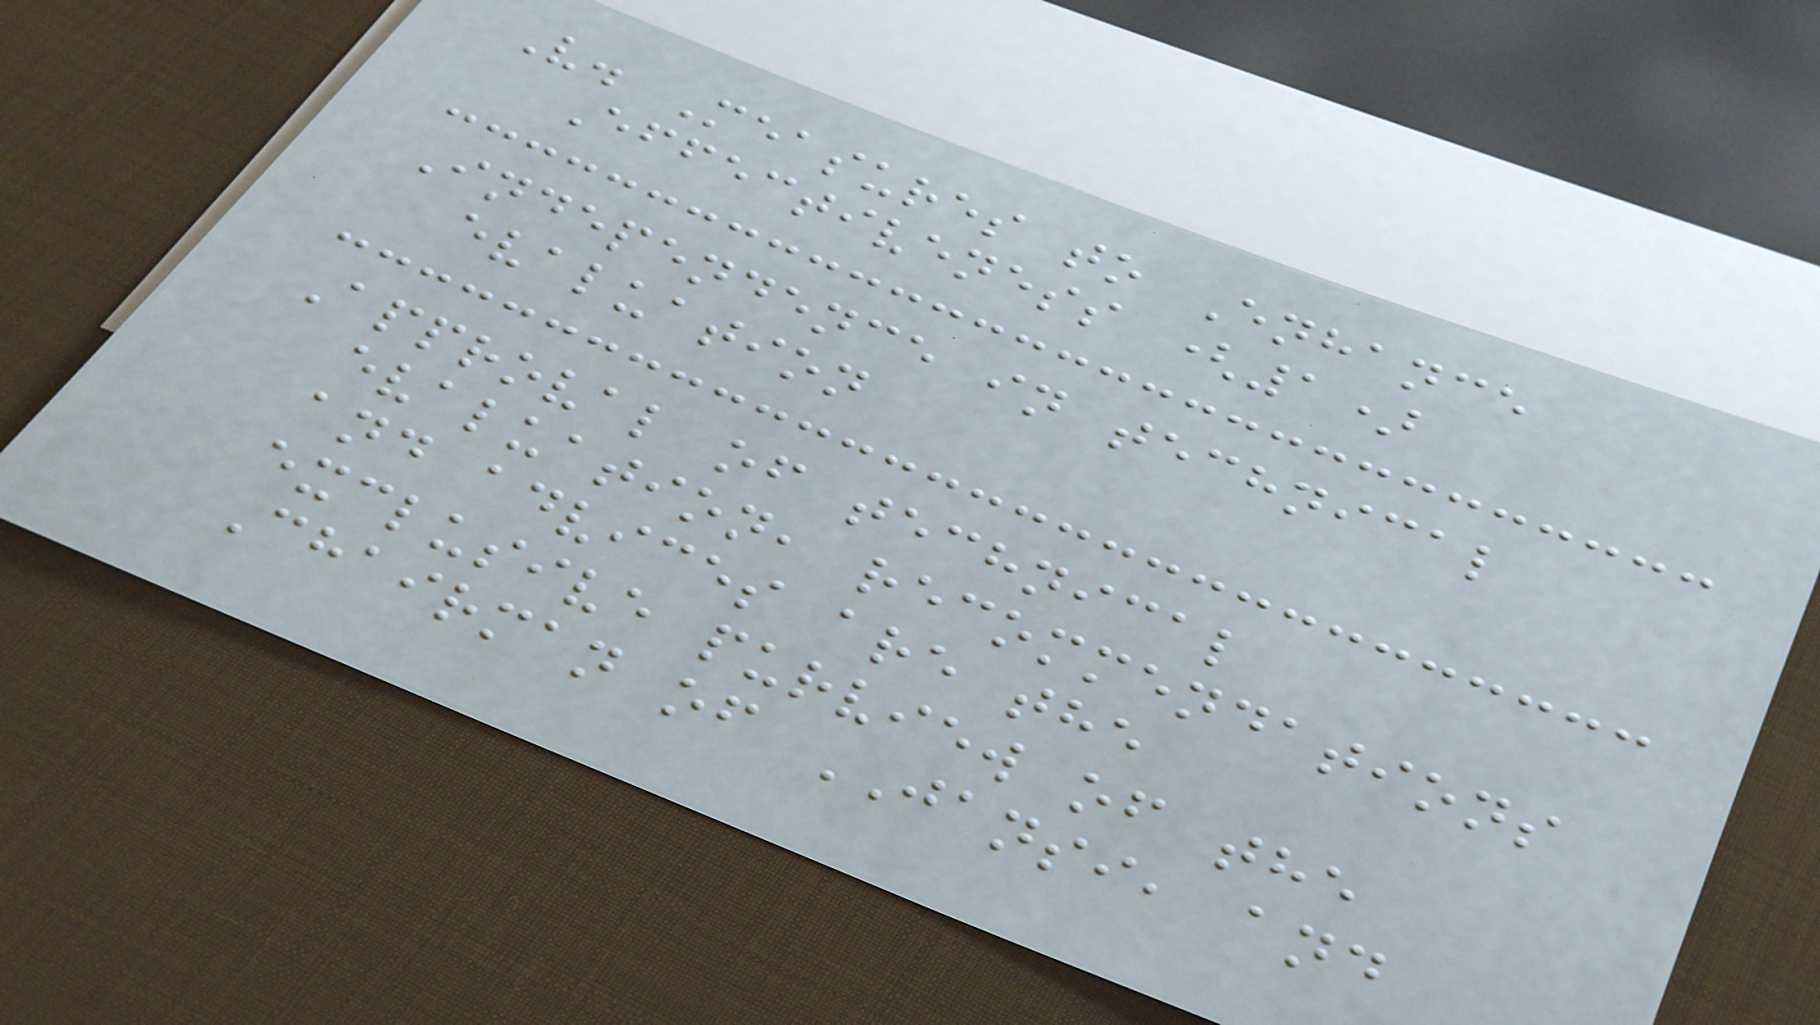V. Measures to Enhance
Effectiveness (1)
Independence in technical
evaluation
Approval of technical
evaluation, recommendations
and advices are the
exclusive purview of the
Chairman of JANSI, and
